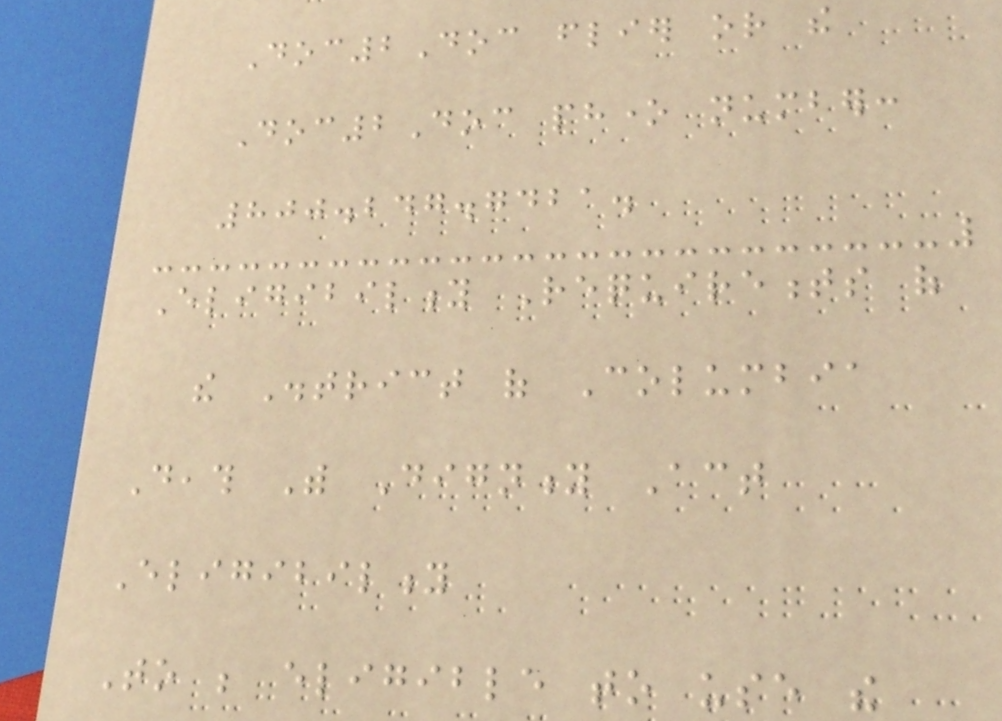Doc2Doc flier or the
Doc2Doc phone number:
800.247.7421.
Eligibility Requirements of
the District of Columbia
Death With Dignity Act
Eligibility
To be eligible to use the
